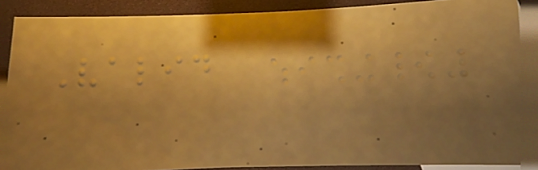Valid
